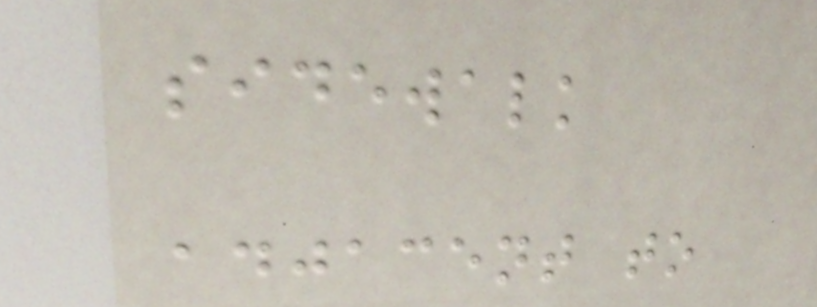sidewalk
adjacent to
